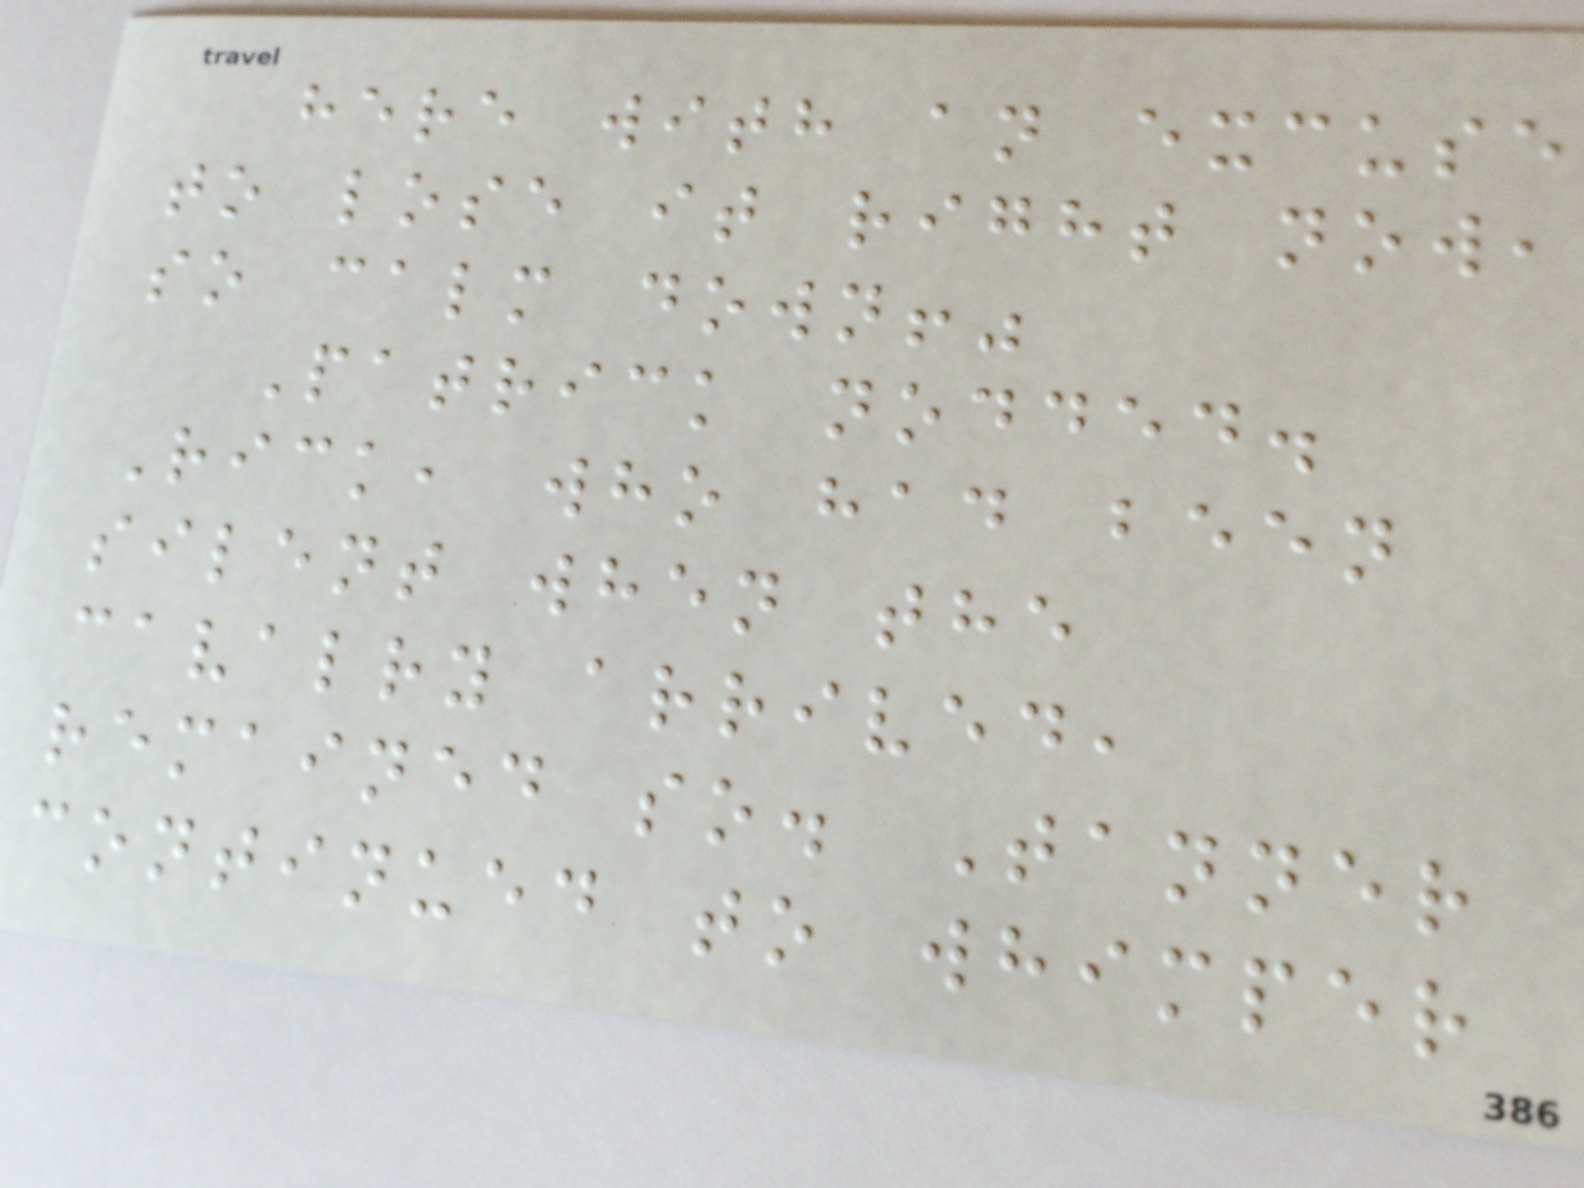here with an excuse
to lose it right now,
so calm down!"
Patrick nodded.
Rick, who had been
silent when the
cavalry arrived,
remained so. Tanner
continued to whimper
